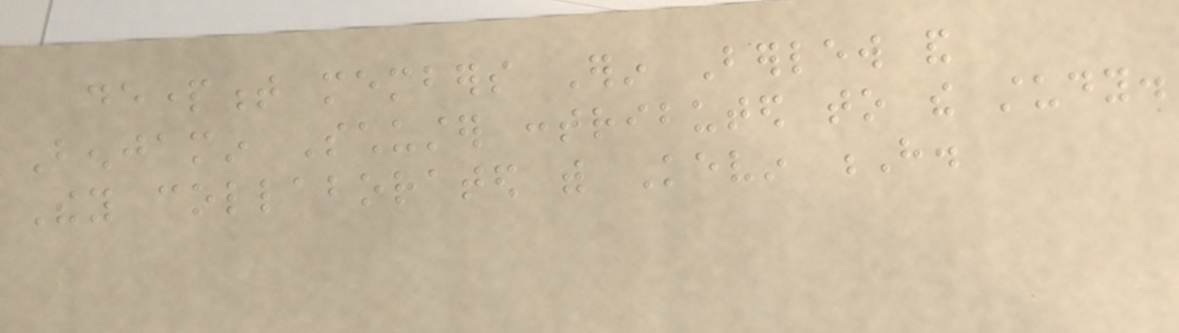department members Erin Berlew and
Benjamin Schuster contributed to the study.
They collaborated with Kevin H.
